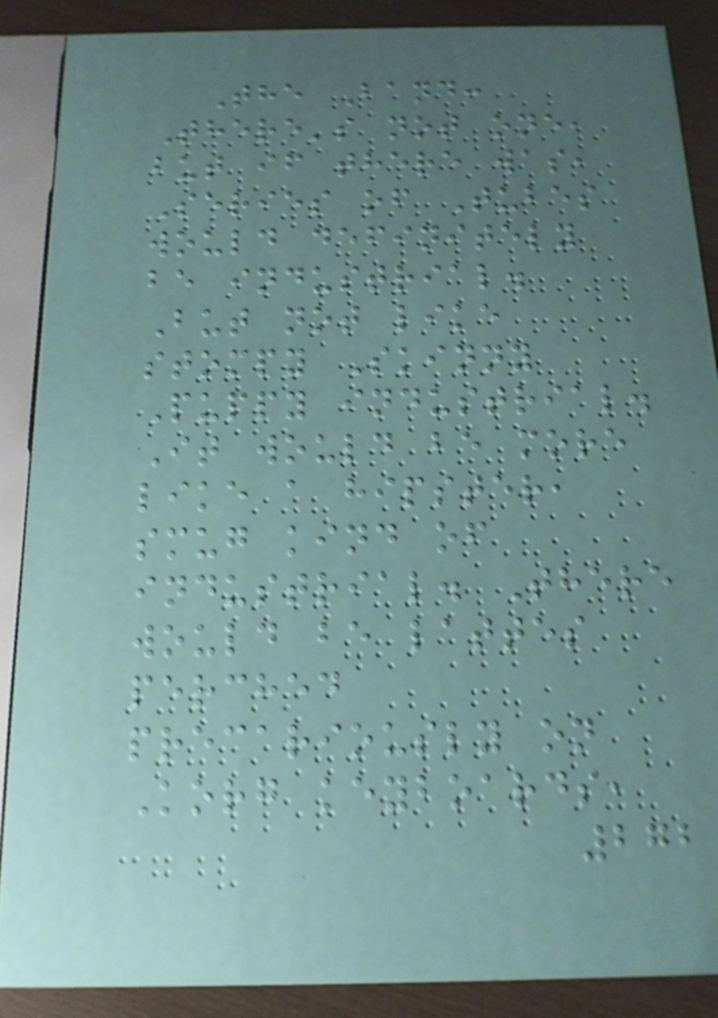The Band:
There's not one,
but if there was,
Series of Tubes
would definitely
be industrial.
But not like
stompy Skinny
Puppy industrial.
It would be more
like a hipster,
smug kind of
industrial. There
would be lattes
perched
precariously on
Korg keyboards,
272
